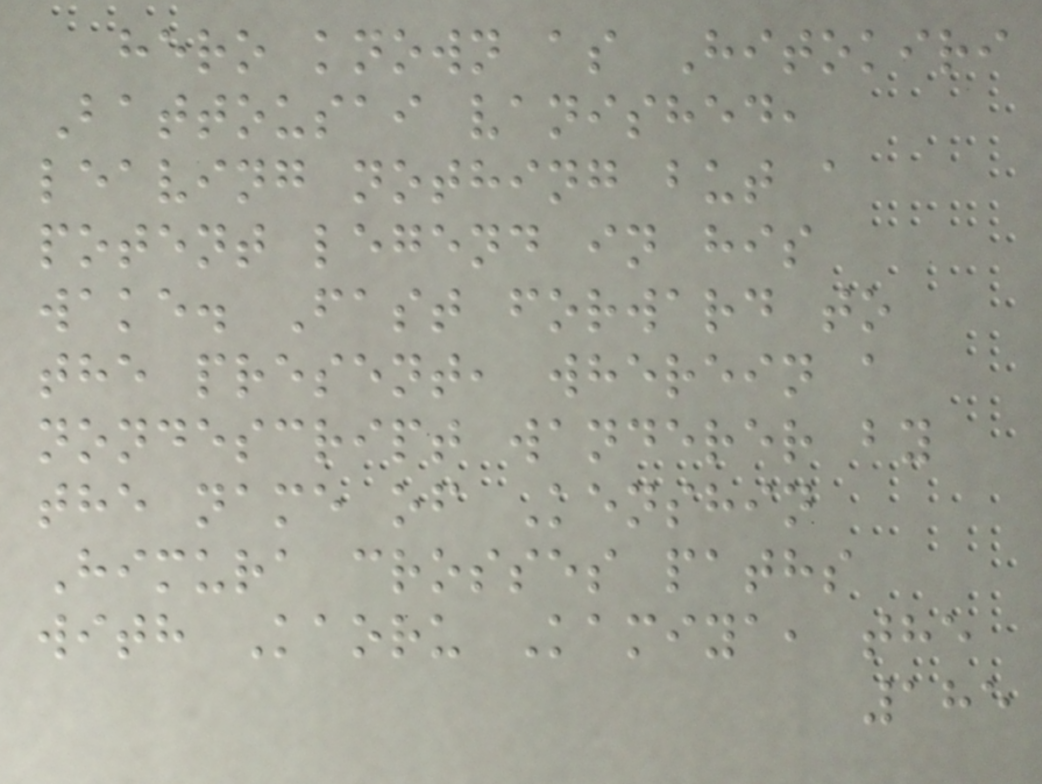hero known as Hitokiri
Battousai vanished,
leaving nothing but a
potent legend in his
wake. Fast forward to
the present, wherein a
nondescript wanderer by
the name of Kenshin
Himura crosses paths
with Kaoru Kamiya, the
185
